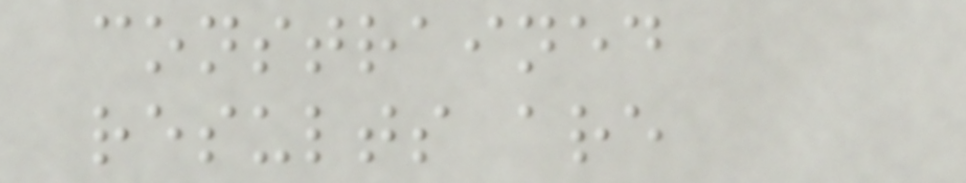constrained
results are
